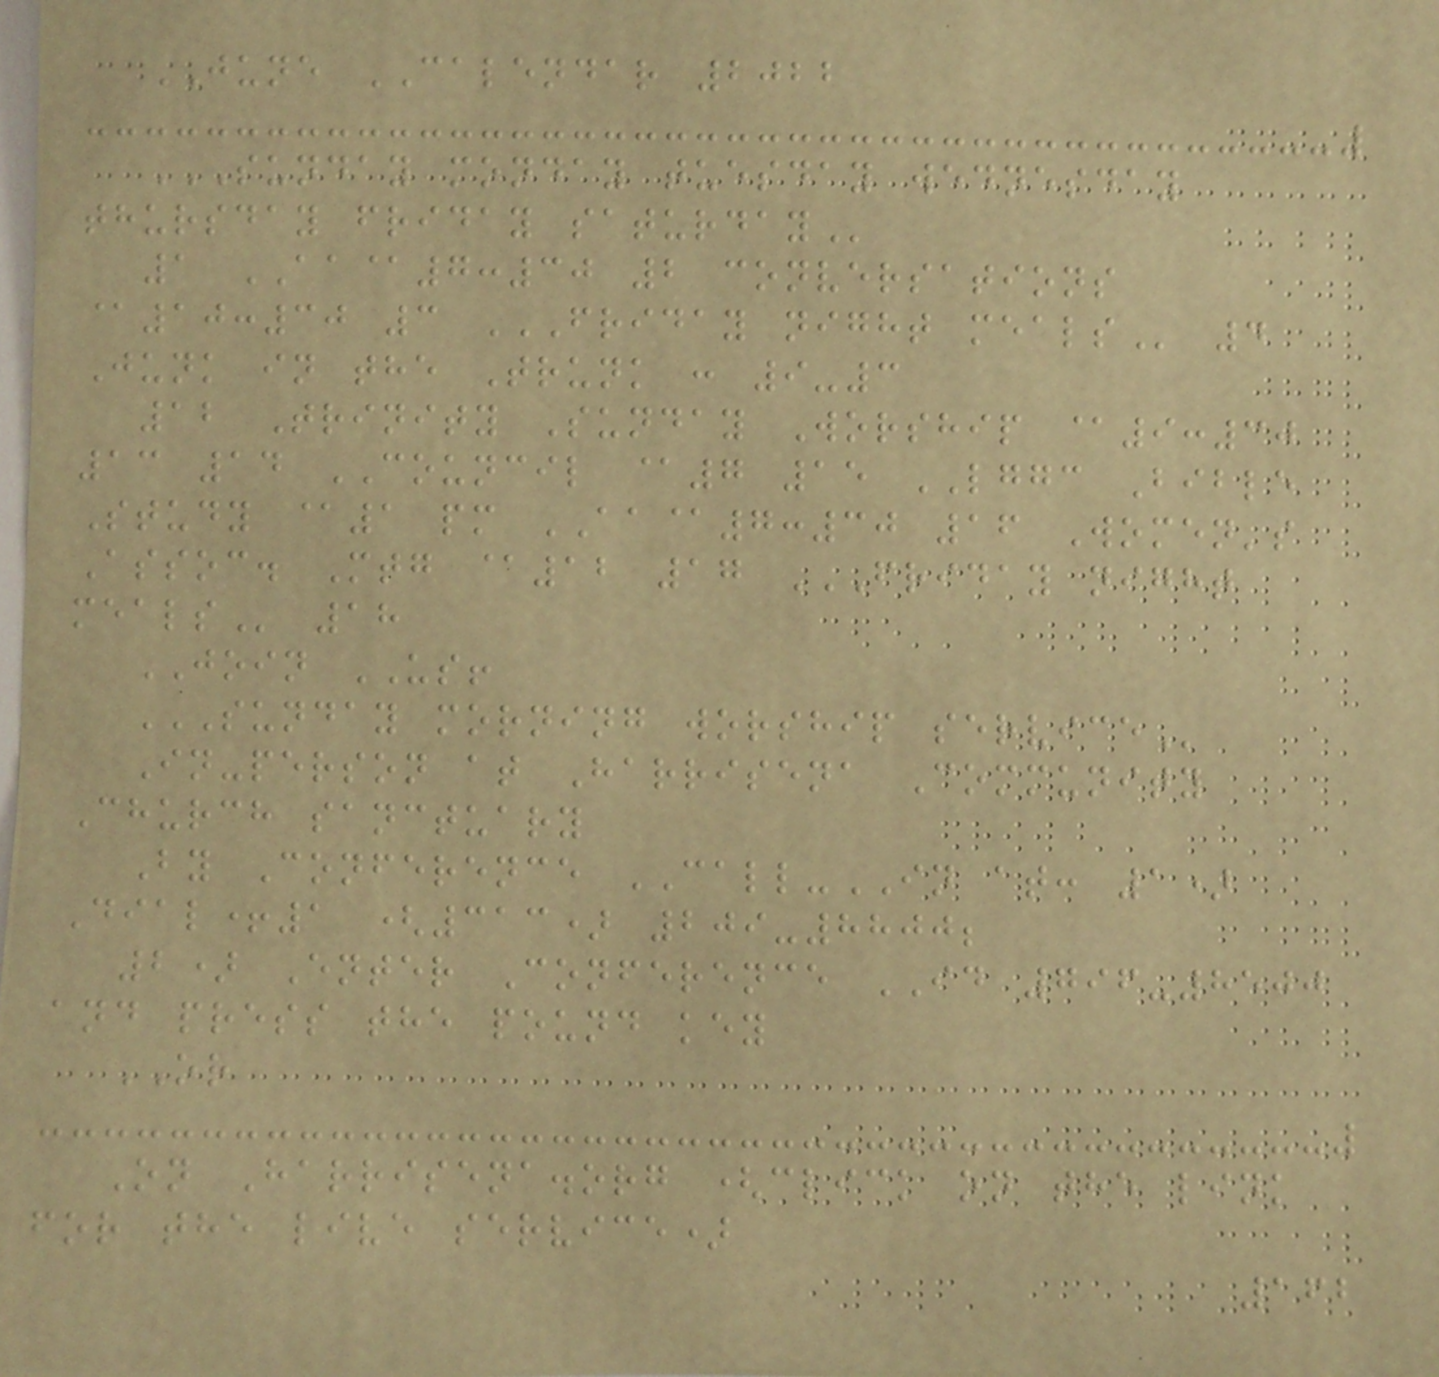JUNE CALENDAR 2022
SUNDAY MONDAY TUESDAY WEDNESDAY
THURSDAY FRIDAY SATURDAY
1 AA@7:30 2 conversations
@10:30 3 FRIDAY NIGHT MEALS 4
Junk in the Trunk : 9-3
12 Trinity Sunday Worship @9:30
13 14 COUNCIL @7 15 LGGC Bible
Study @1 pm AA@7:30 16 Women's
Assoc. Mtg @12 17 FRIDAY NIGHT
MEALS 18
JOIN US!
SUNDAY MORNING WORSHIP SERVICE
In-person at Harrisena Community
Church sanctuary
By Conference CALL-IN at: 1)
Dial+1 (313) 209-8800;
2) Enter Conference ID 796-8500
and press the pound key
OR
On Harrisena.org (click on the link
for the live service)
162
